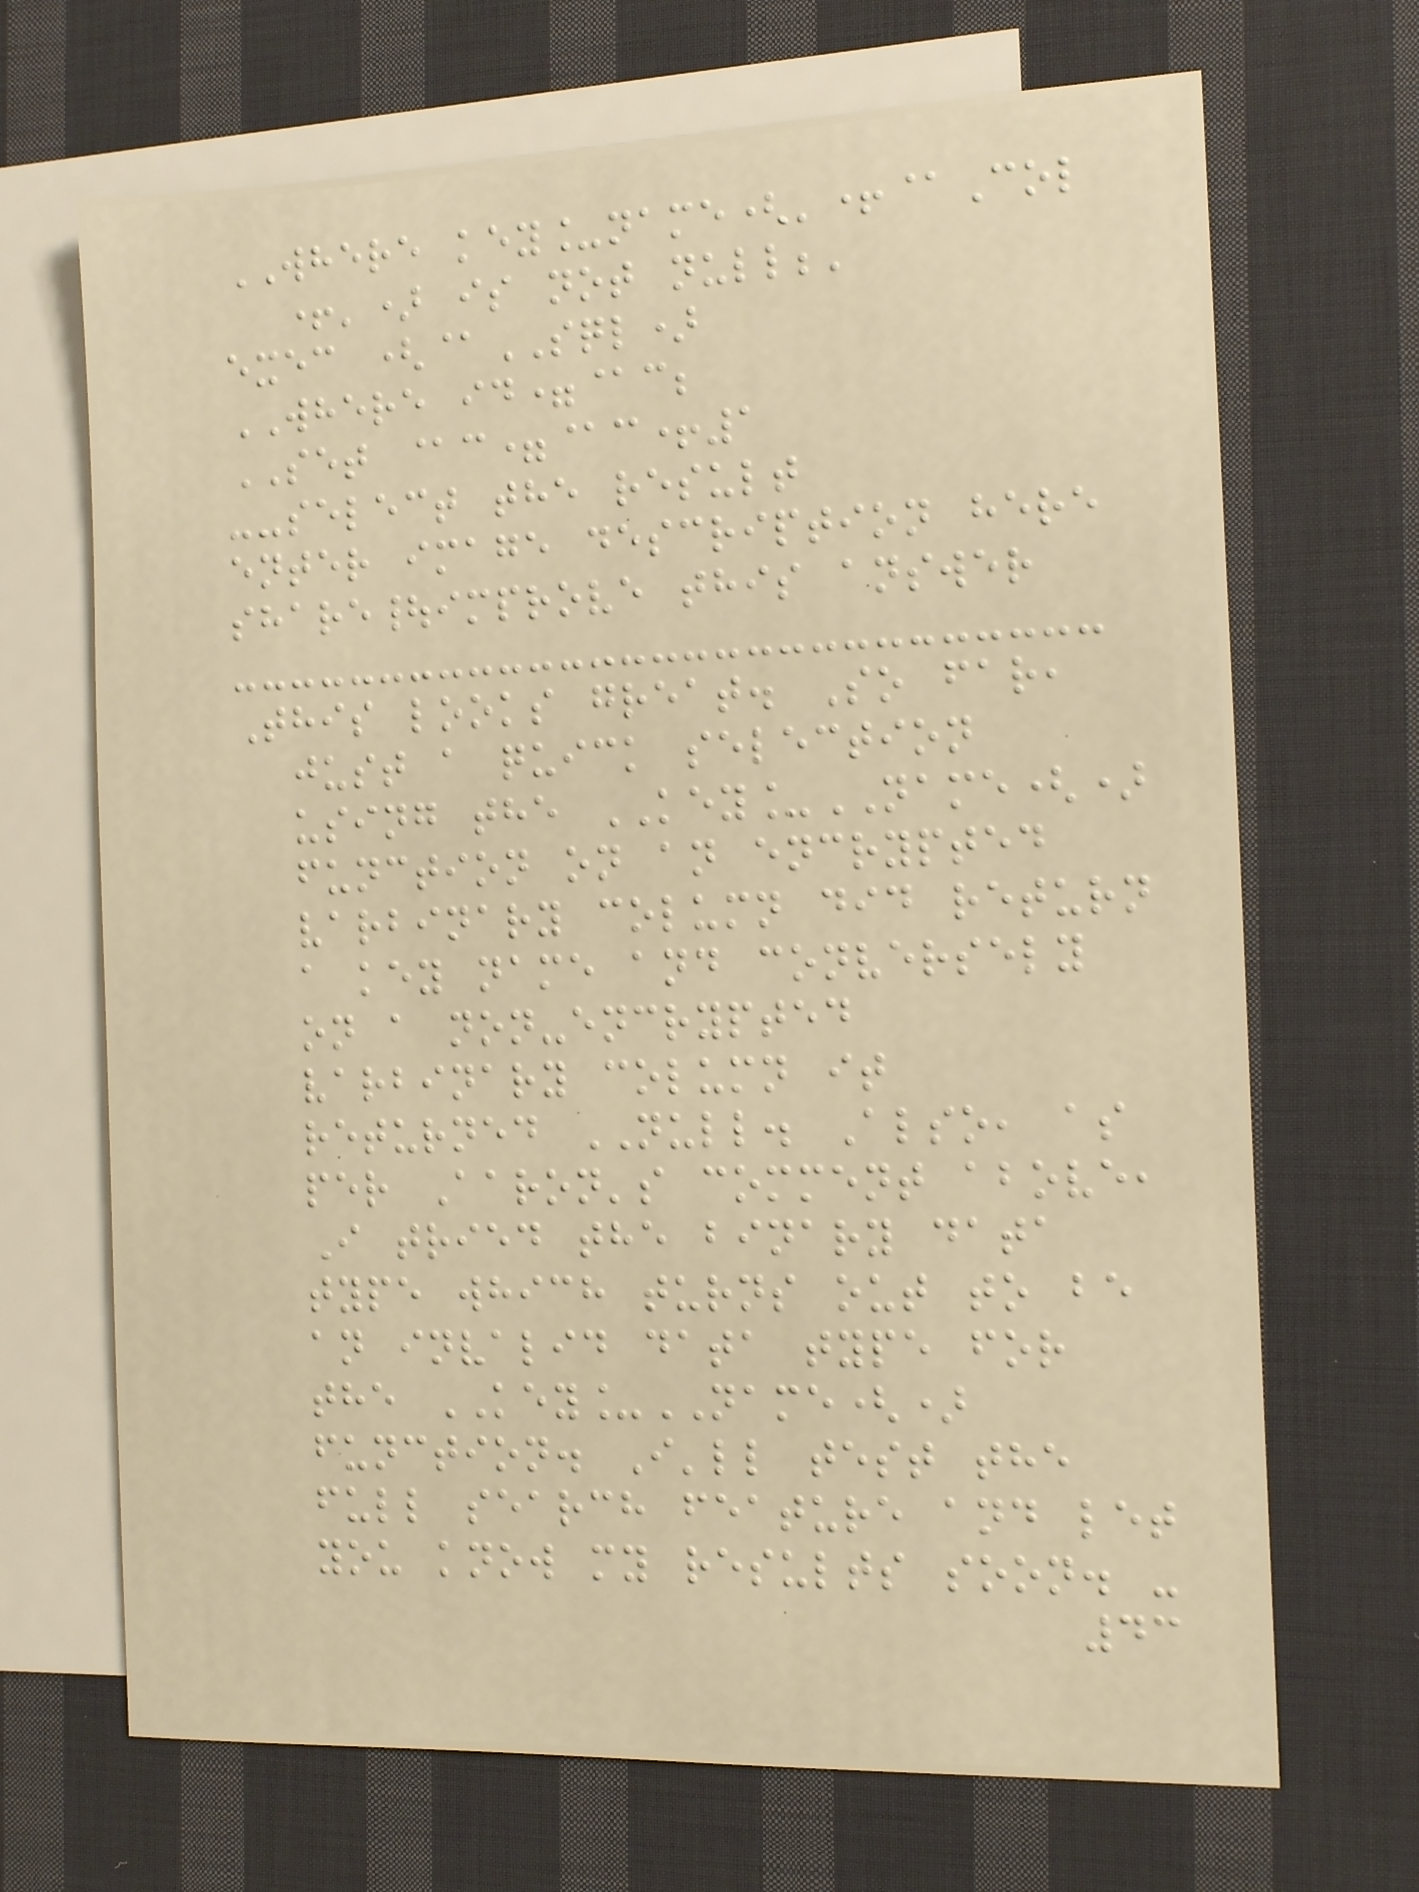WHERE key_name('+@Col
+') is not null;'
exec (@SQL)
WHERE id=@c;
SET @c=@c+1
--select the result
enter image description here
share|improve this answer
This looks great. So far,
just a quick selection
using the KEY_NAME()
function on an encrypted
varbinary column did return
a key name and conversely
on a non-encrypted
varbinary column it
returned NULL. Also, as
per Aaron's comment above,
I tried the binary data
type which turns out to be
an invalid data type for
the KEY_NAME()
function. I'll test the
full search feature and let
you know my results soon. -
43
